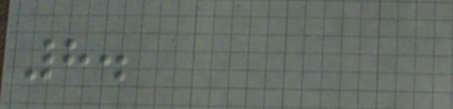8.
